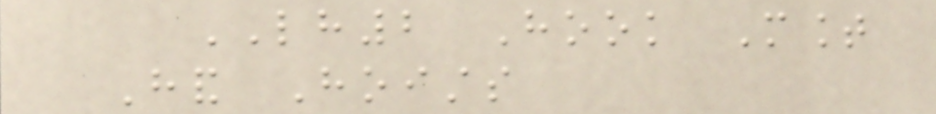LH2 Hook Mount
Hand Hoists
